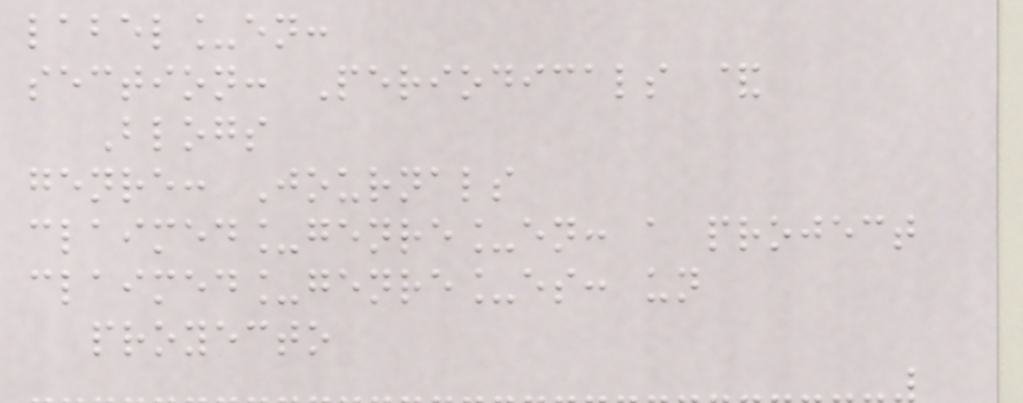label_en:
section: Periodicals &
Blogs
genre: Journals
claimed_genre_en: a project
claimed_genre_es: un
proyecto
